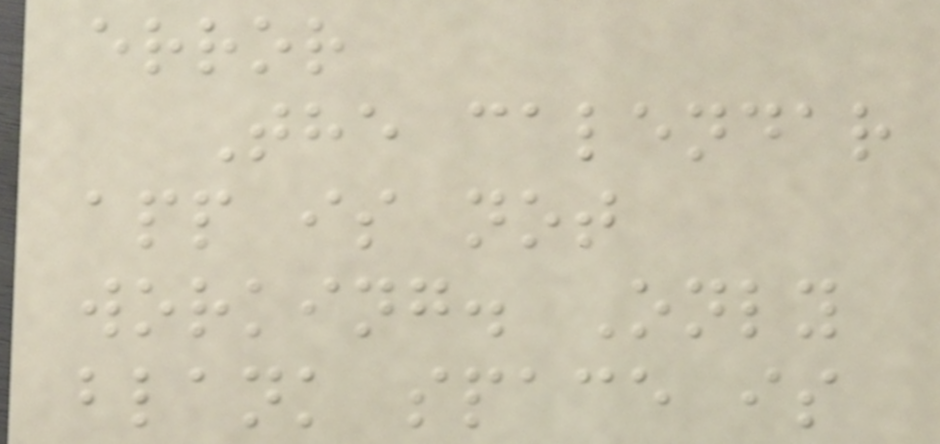error
The calendar
app is not
working. Only
blank space is
